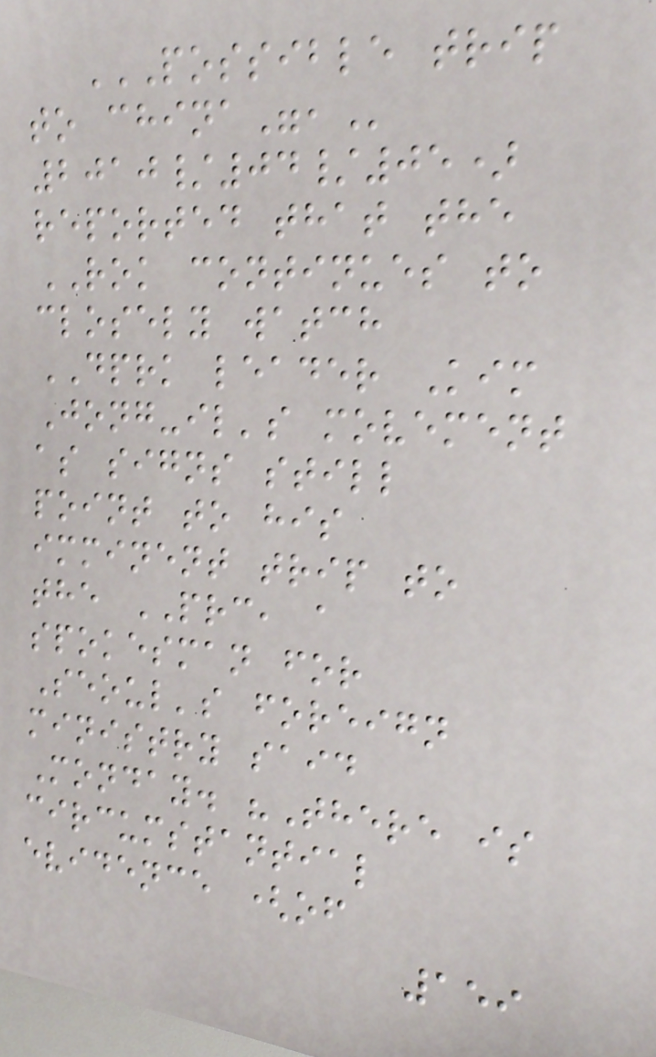POSSIBLE TRIP
TO CHINA",
2010/04/05)
reported that the
ROK continues to
closely watch
DPRK leader Kim
Jong-il's movement
as signs still
point to his
imminent trip to
the PRC, a
spokesman for
Seoul's foreign
ministry said
Monday. "There is
circumstantial
evidence (of
159
